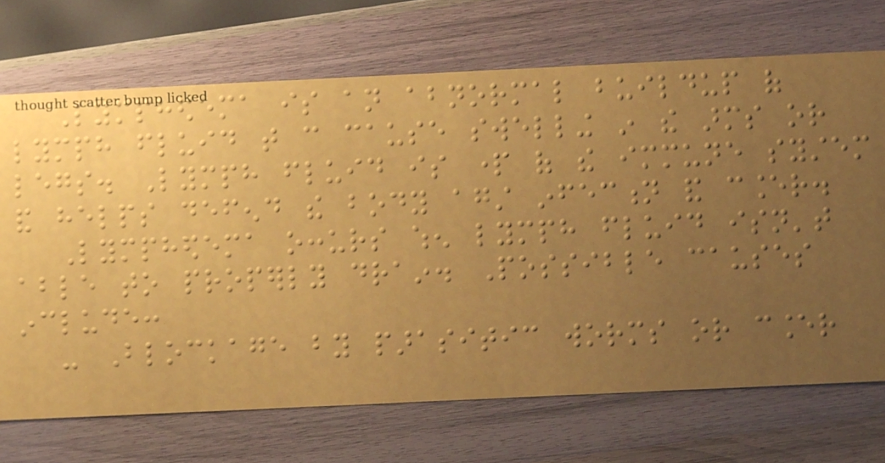Lymphedema is an abnormal buildup of
lymph fluid that can cause swelling in the arms or
legs. Lymph fluid is part of the immune system
and helps defend the body against infection and cancer.
Lymphedema occurs when lymph fluid isn't
able to properly drain. Possible causes
include:
- Blockage by parasitic worms or cancer
